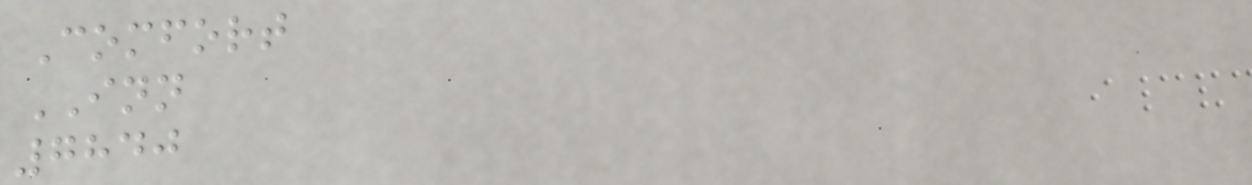Comfort
INN
7840
